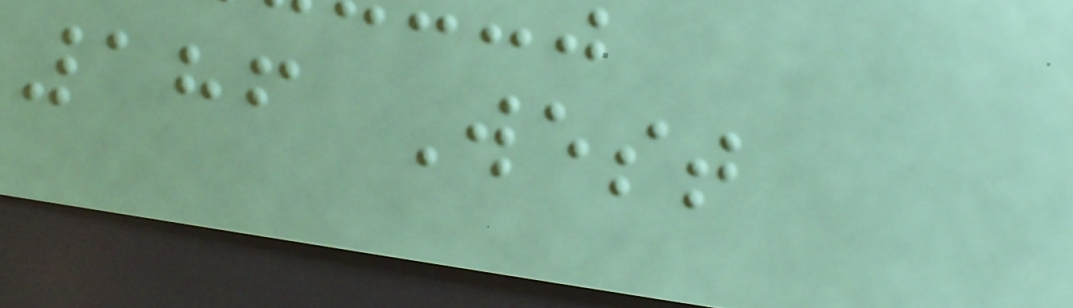186 West
